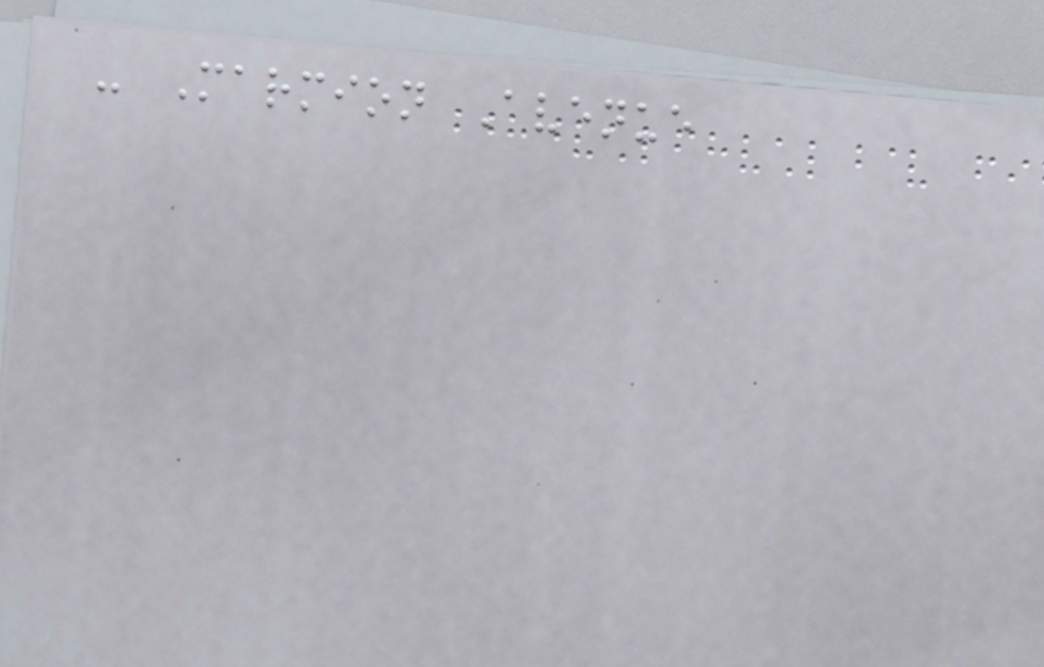- Marmion Avenue
